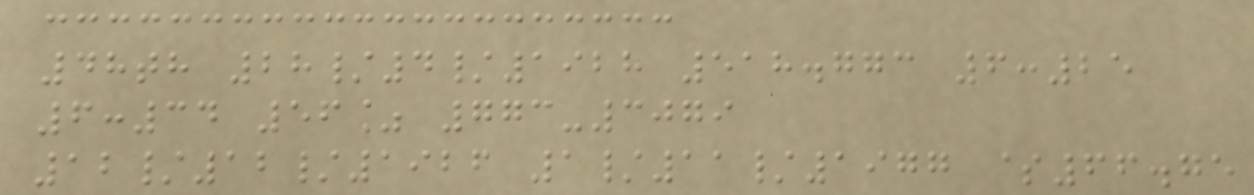48th 28/4/1928 518.773 6:25
6:34 56% 773-3079
12/12/1926 1/11/1977 $66.75
